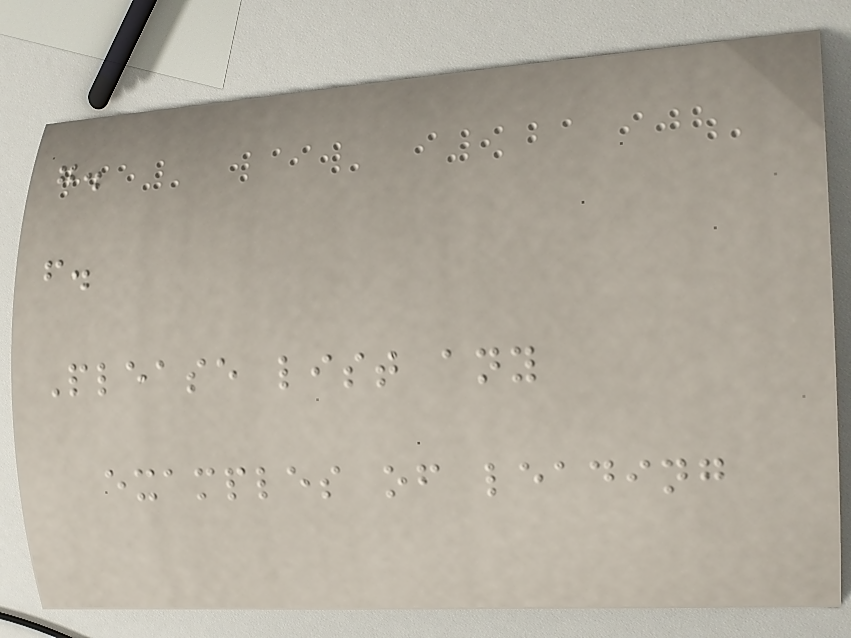g.
f.
Please list any
examples of leading
